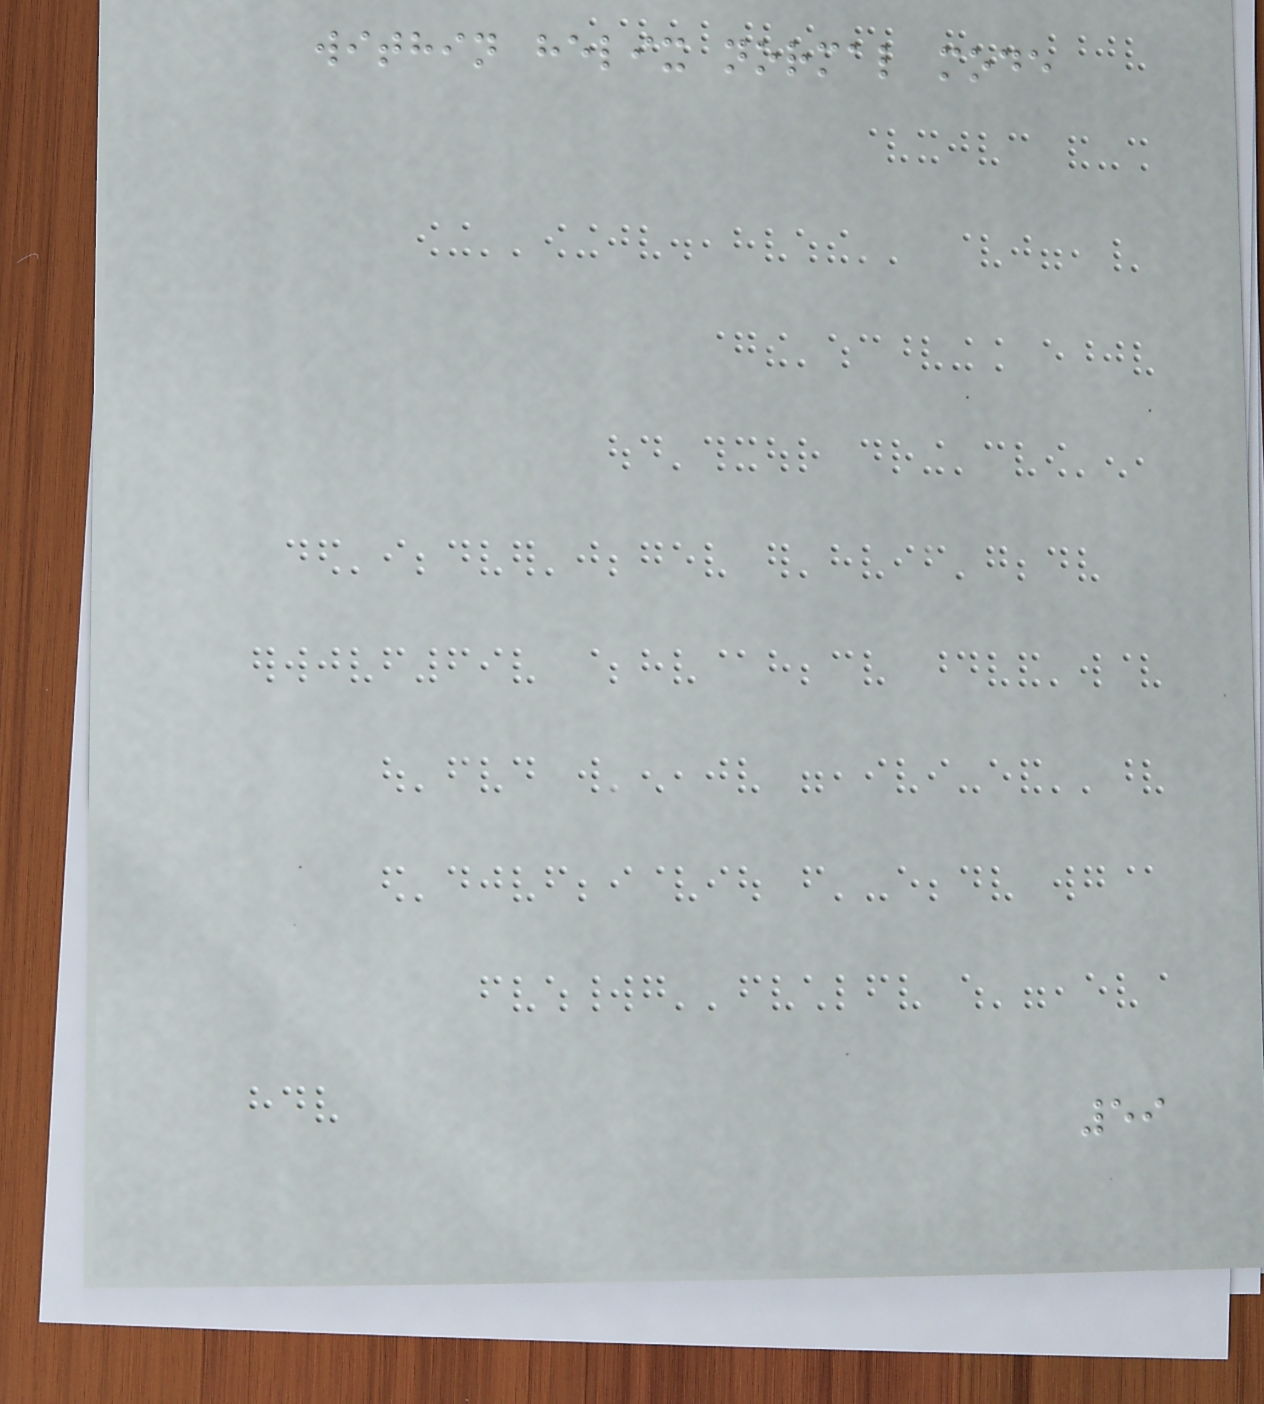within helix normal mode
59
